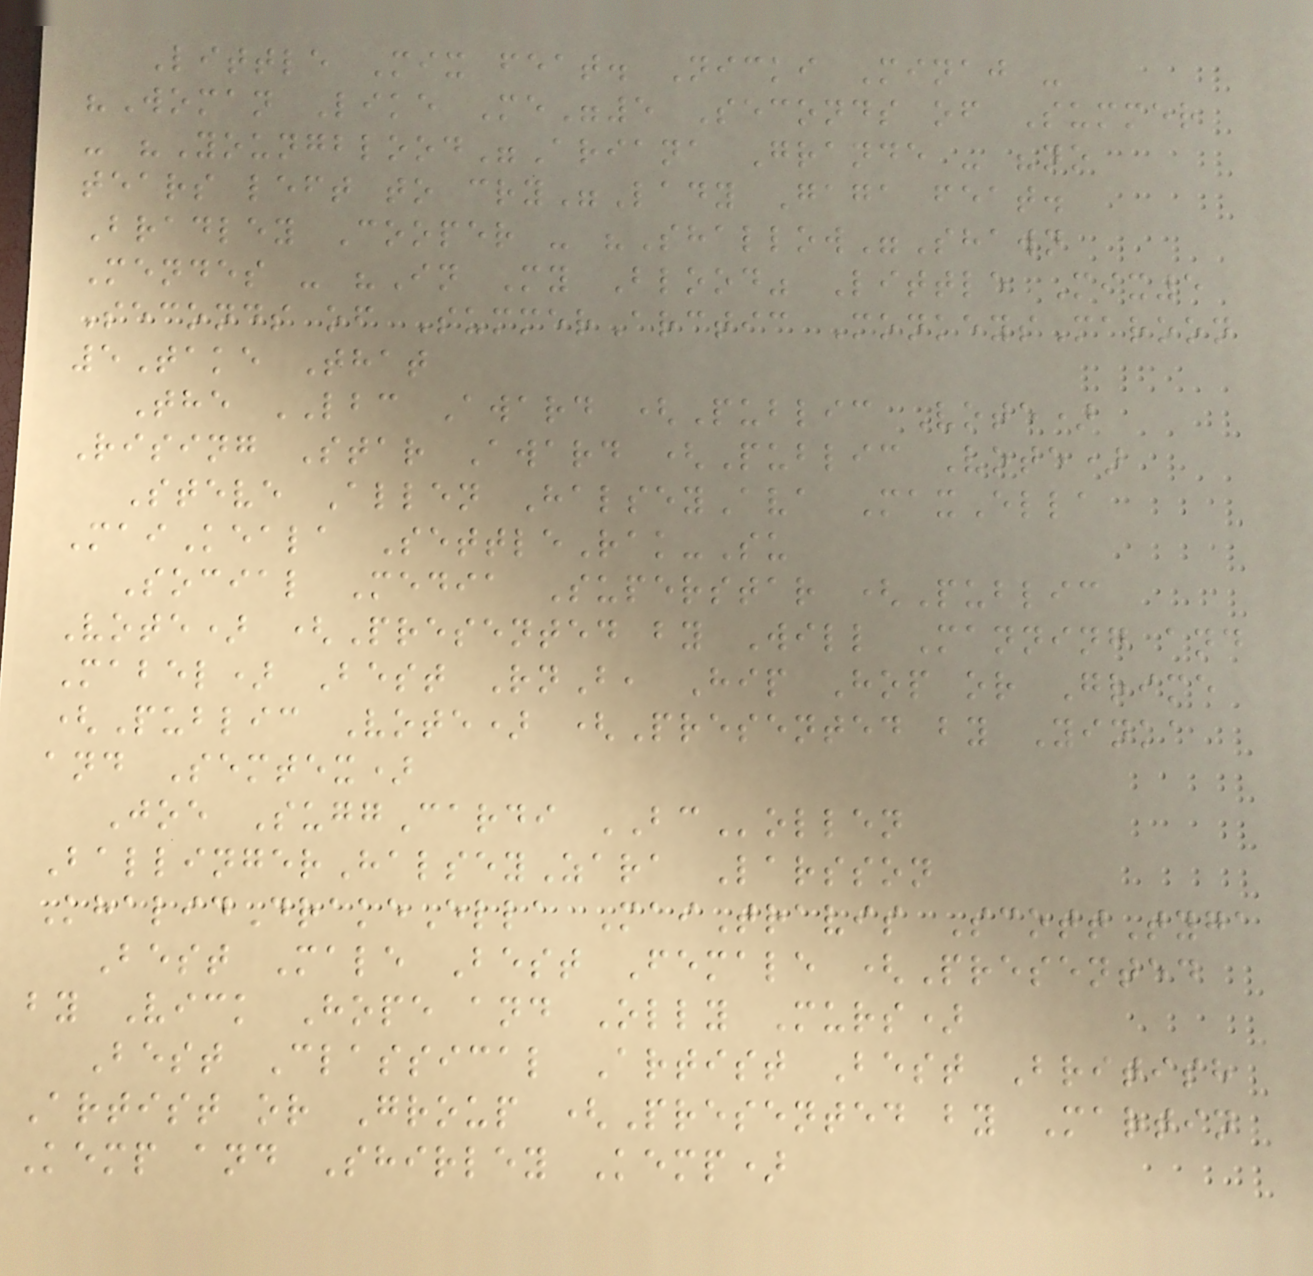Little Mix feat. Nicki Minaj -
"Woman Like Me"5 Seconds of Summer
- "Youngblood"Ariana Grande - "no
tears left to cry"Lady Gaga feat.
Bradley Cooper - "Shallow"Shawn
Mendes - "In My Blood" Little Mix5
Seconds of SummerArctic MonkeysMaroon
5Take That
The LBC Award (Public Vote)
Rising Star Award (Public Vote)
Steve Allen HalseyAva MaxElla
MaiKeala SettleRak-Su
Social Media Superstar (Public
Vote) (Presented by Will Manning and
Mabel) Best RnB, Hip Hop or Grime
(Public Vote) (Presented by Yinka
and Semtex)
Joe SuggCardi BCollen
BallingerHalseyZara Larsson
KhalidDrakeElla MaiTravis ScottTyga
Best Male Best Female (Presented
by Vick Hope and Olly Murs)
Best Classical Artist Best British
Artist or Group (Presented by Martin
Kemp and Shirley Kemp)
